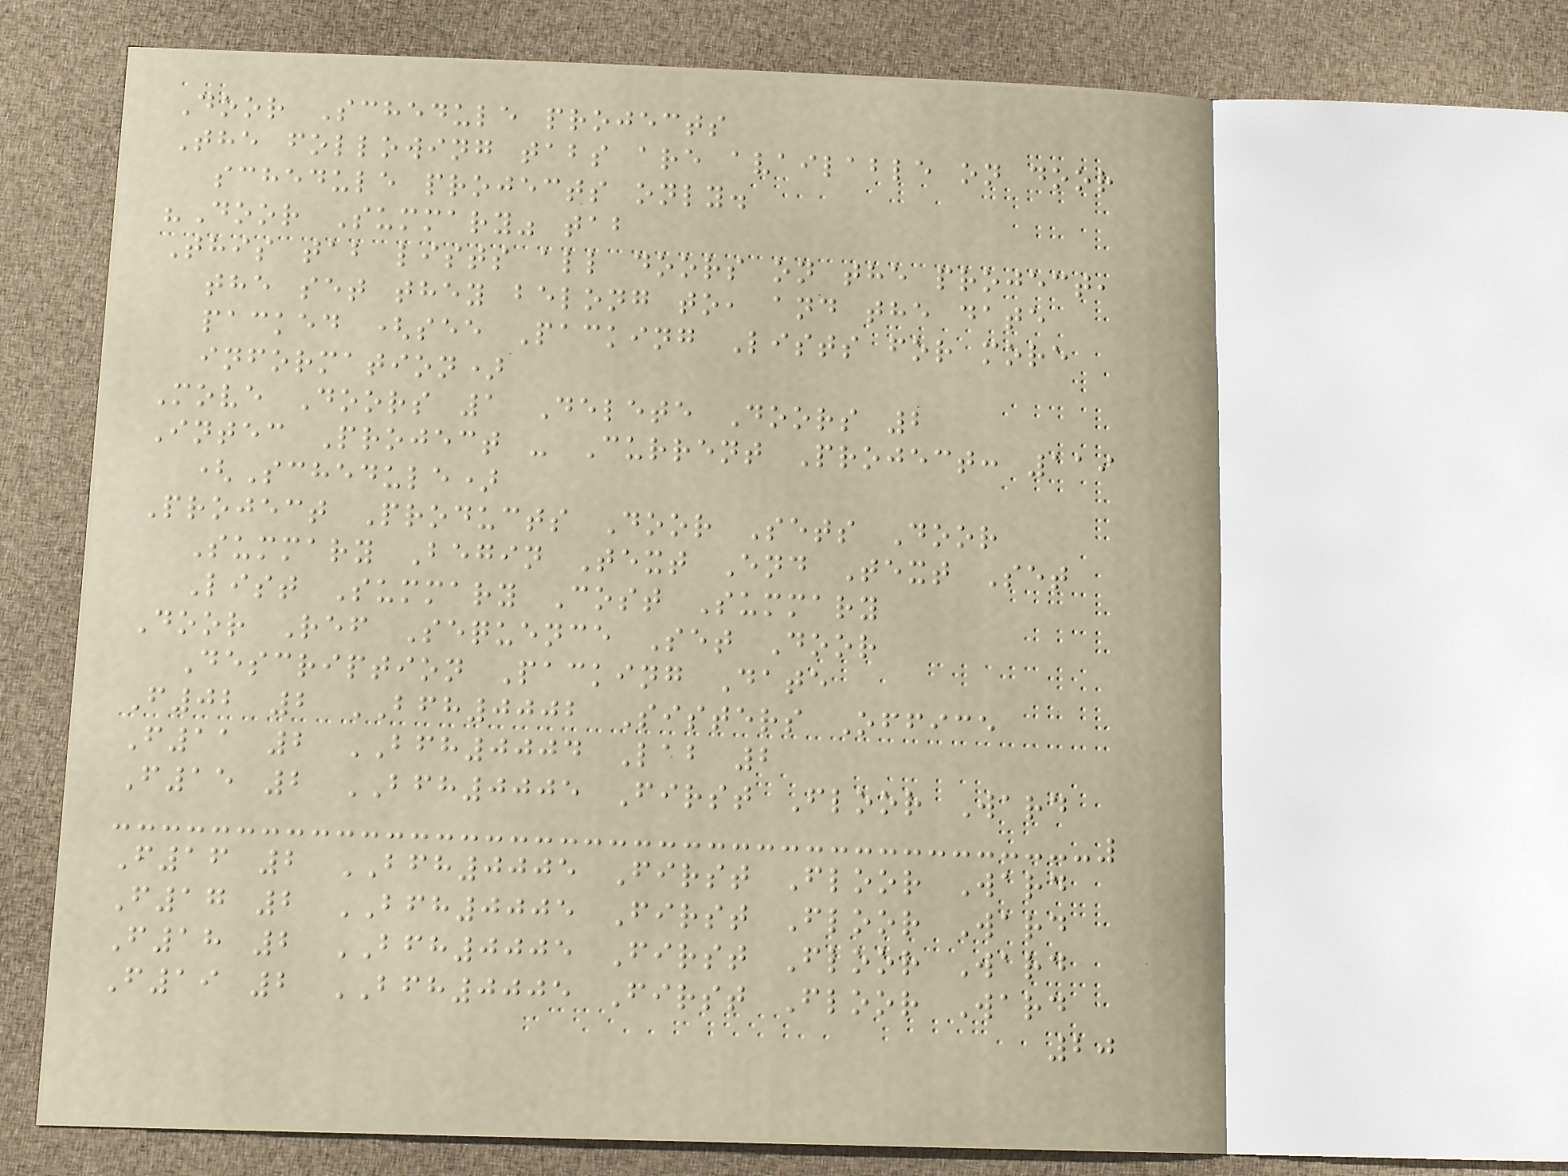Door Schedule projects
The following tabs are available on door
schedule projects only.
"Door Summary" tab
This tab lists all doors on the project,
the set they belong to, and the date
packed (see Packing Lists for more
information)
Move Doors 1 Delete Doors 2
Intec Project - Current Project: 119
(Schedule)
Project Products Door Sets Door
Summary Begin Text End Text Set
List Summary Cost Summary
Door Ref Sequence Set Door
Description Packing Date
F02 2 BFH0002 Sisters Office
F11 2 BFH0004 Lab 2
F15 2 BFH0005 First Floor Ward
F16 2 BFH0005 First Floor Ward
F17 2 BFH0005 First Floor Ward
F18 2 BFH0005 First Floor Ward
F19 2 BFH0005 First Floor Ward
20
